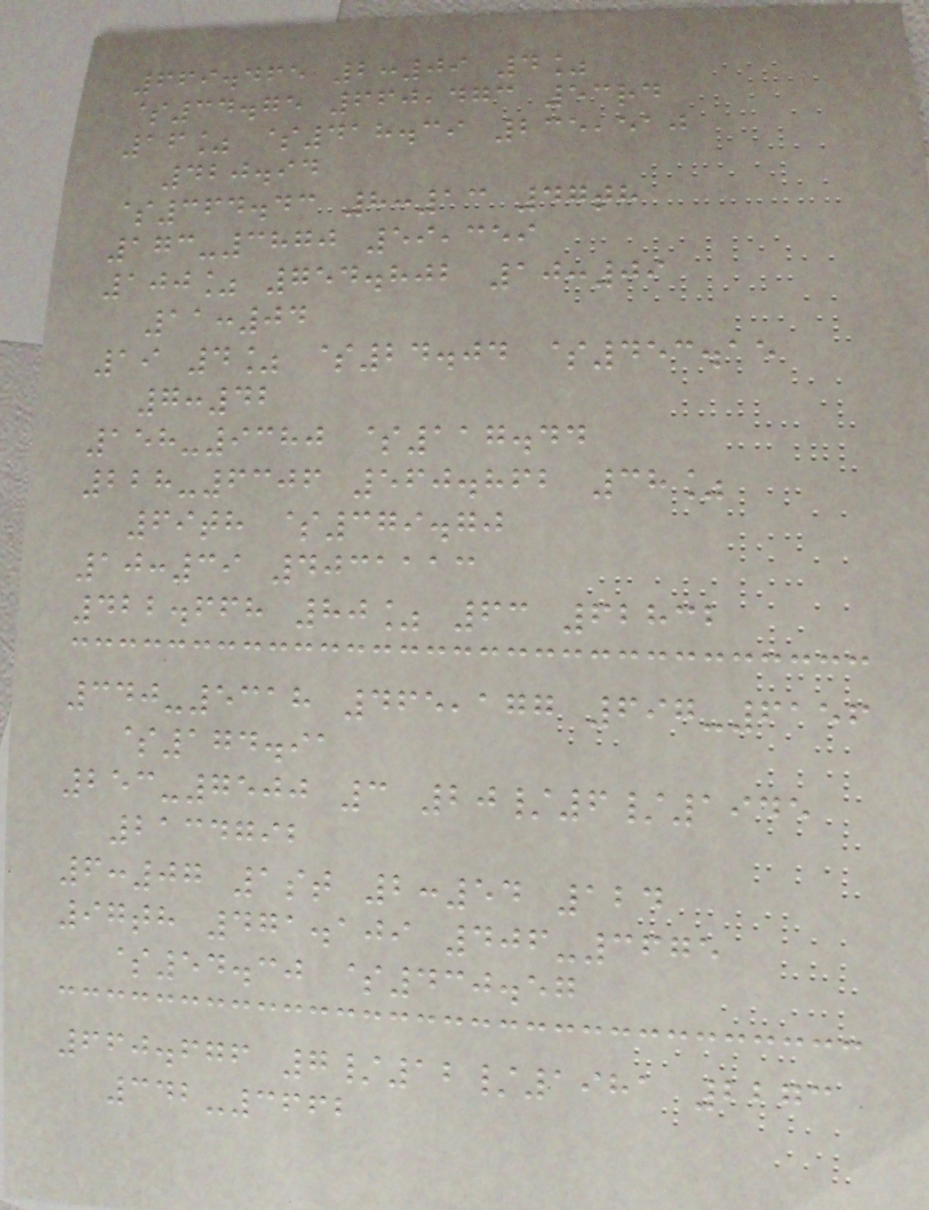669.465 2:09 4%
$34.75 660,473 53rd
16% $418.39 235,510
420.94
$364.43 8:13 47th
173-3870 59,359
100% 754.802 10:09
11:04
19 4% $24.04 $453.15
7:42
158-9380 $117.44
228-6306 560.862 38%
69th $379.70
10:39 4031113
422.668 80% 63 62832
340-5318 465,177 697-6156
$174.91
253-7500 3 20/6/1945
2134792
6:07 1st 2:54 124
97th 471.109 406-3675
$54.30 $430.57
660.676 7/12/1981 2273
342-3662
